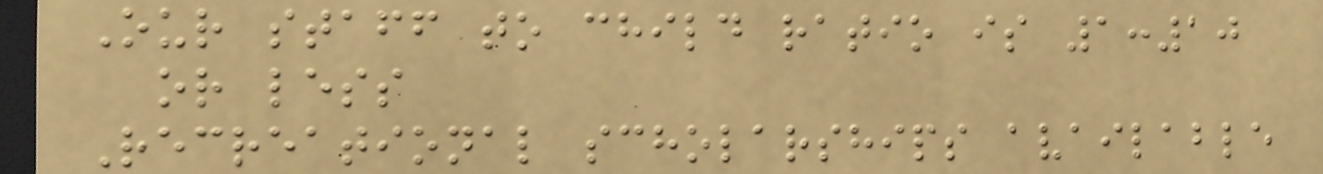Our staff to child ratio is 1:10
or less
Recreational scholarships available
